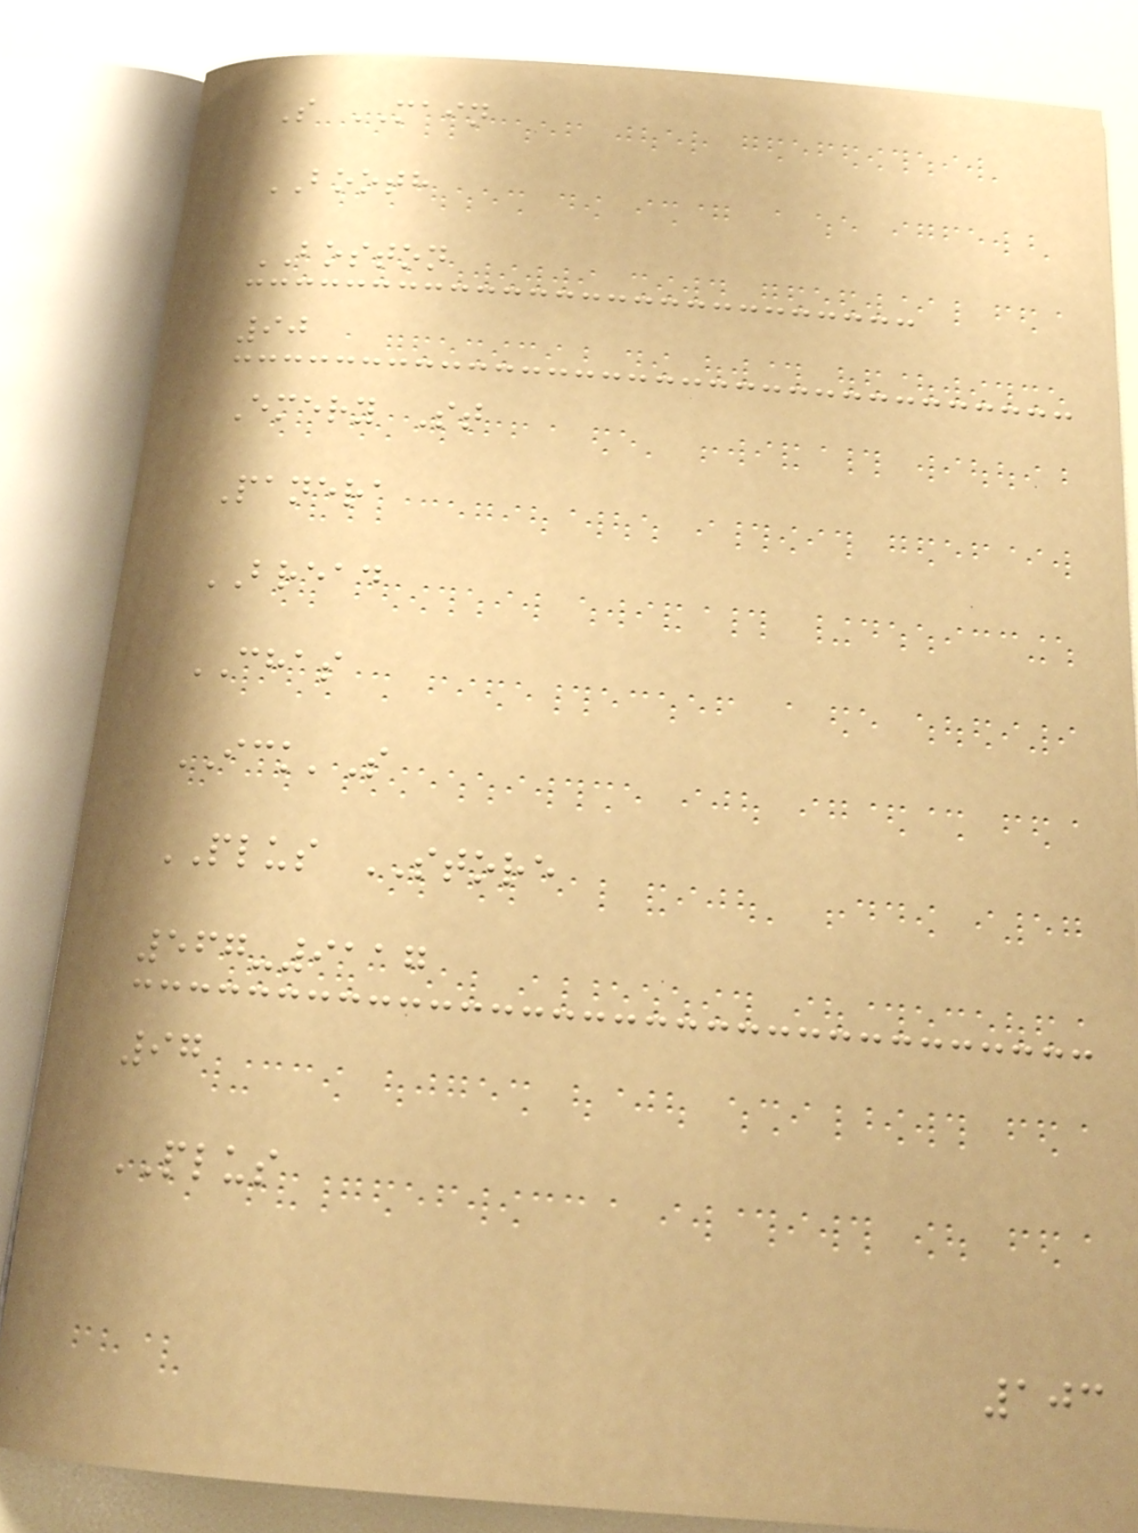S MAIN
BOOTH
BOSTON
90
Emery St
Panera
BREAD
CHAS
ICK'S
PLUS STORE
567-9117
97
PLUS
103
